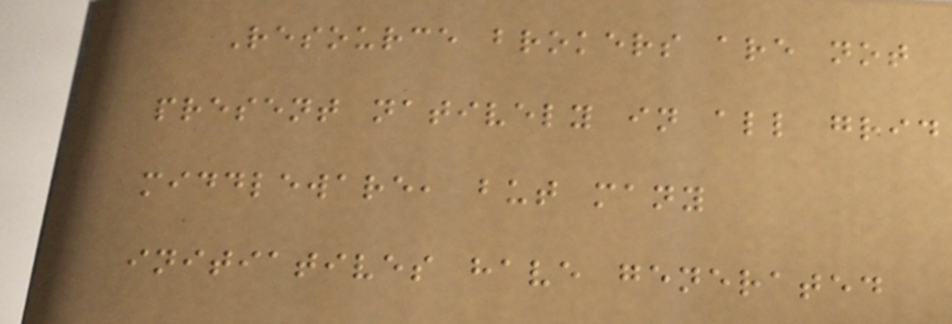Resource brokers are not
present natively in all grid
middleware, but many
initiatives have generated
